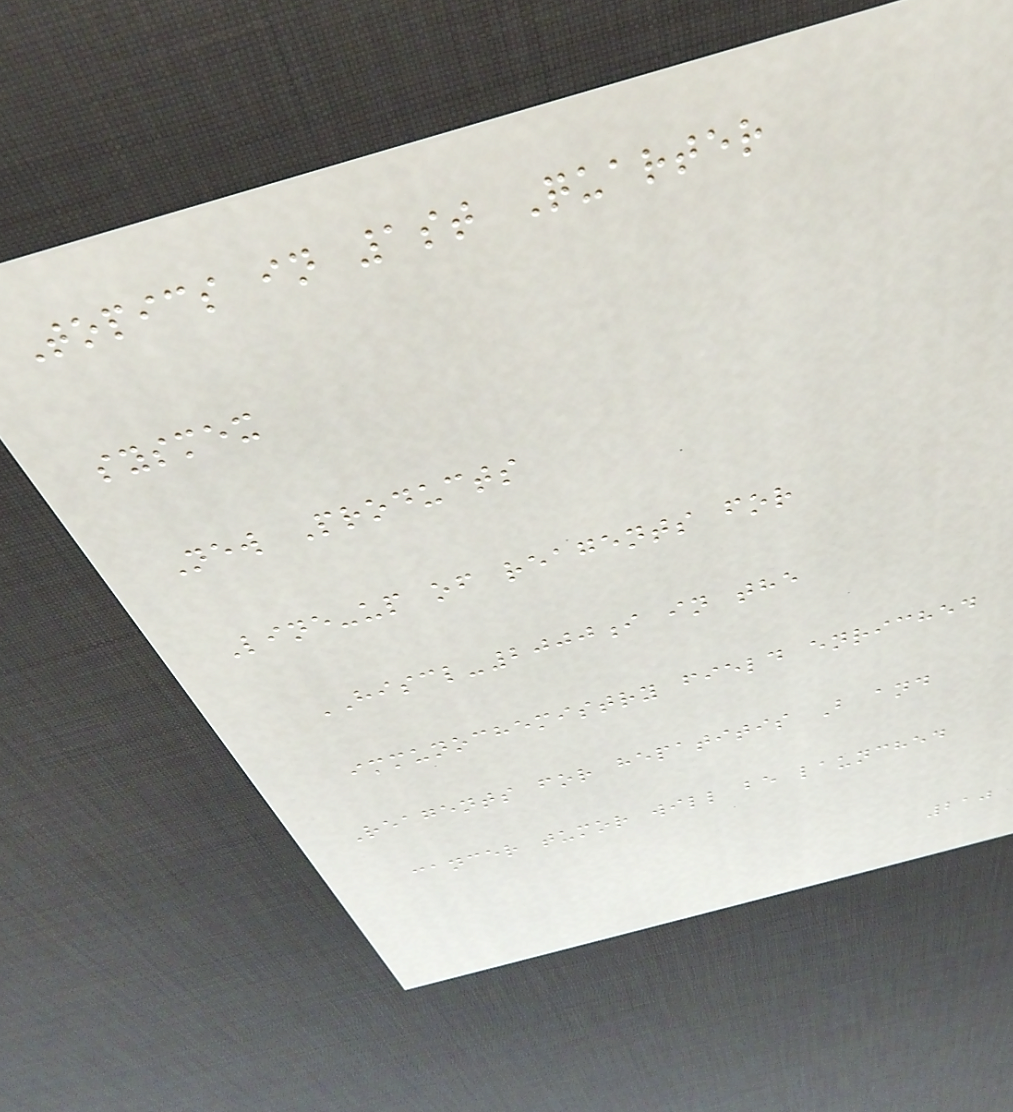Topics in 1st Quarter
sysmex
New Products
Line-up of reagents for
HISCL-2000i in the
immunochemistry field enriched
Reagents for hepatitis B and
cancer tumor will be launched
210
